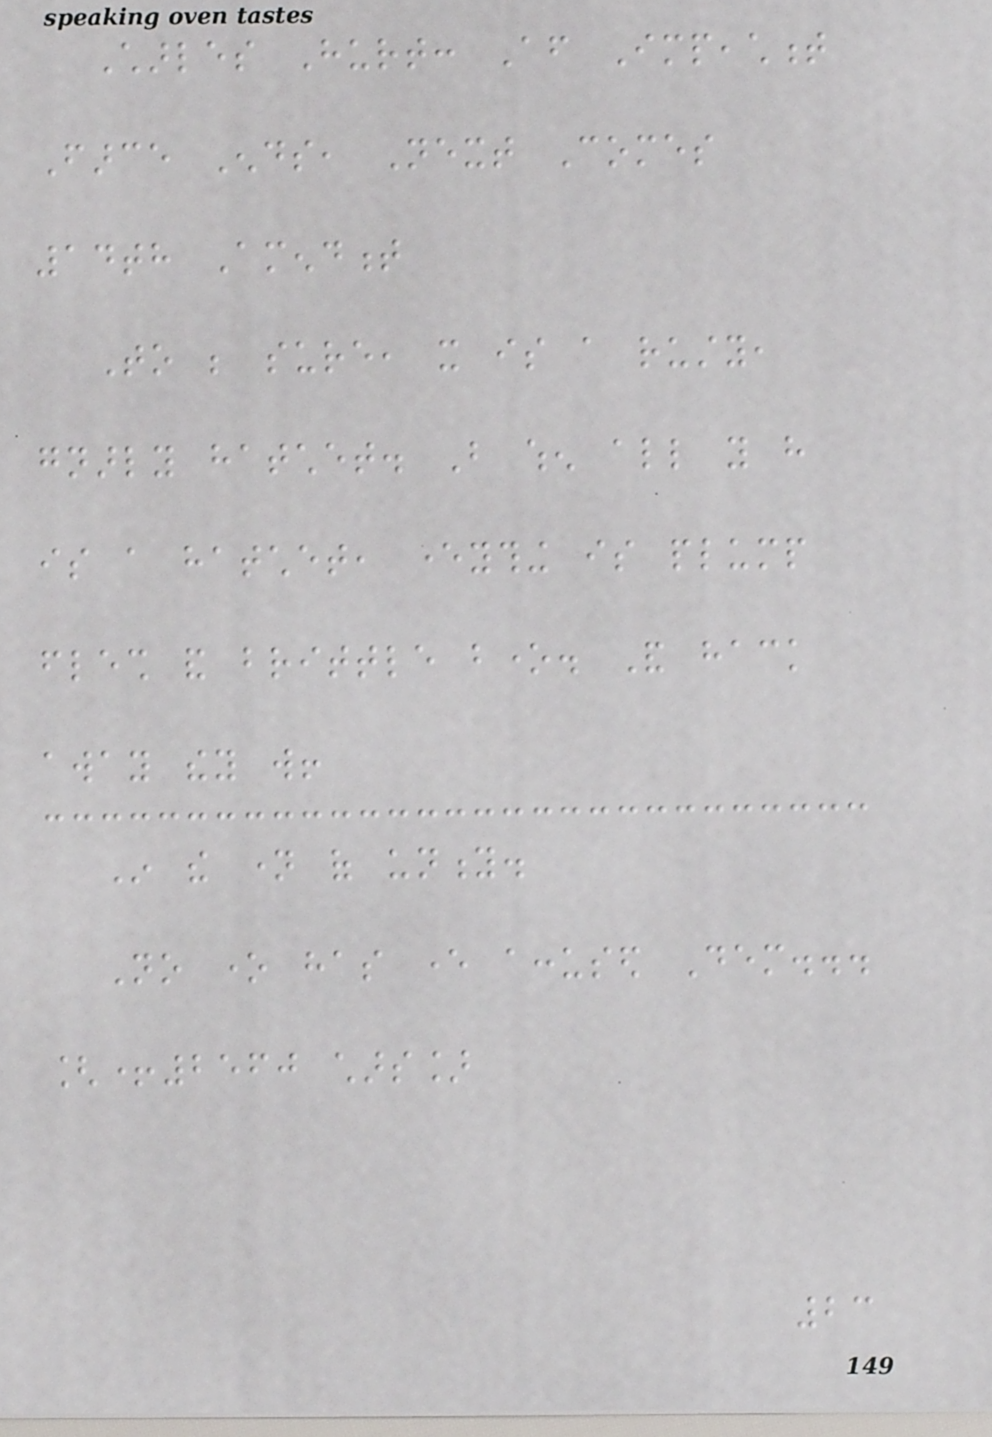Charles Hurt: After Impeachment
Farce Ends, Next Comes
14th Amendment
To be sure, it is a rusty,
gnarly hatchet. But when all you have
is a hatchet, everything is plump
flesh and brittle bone. And hack
away they will!
In the name of unity.
No one has ever accused Dem...
[+2560 chars]
23
